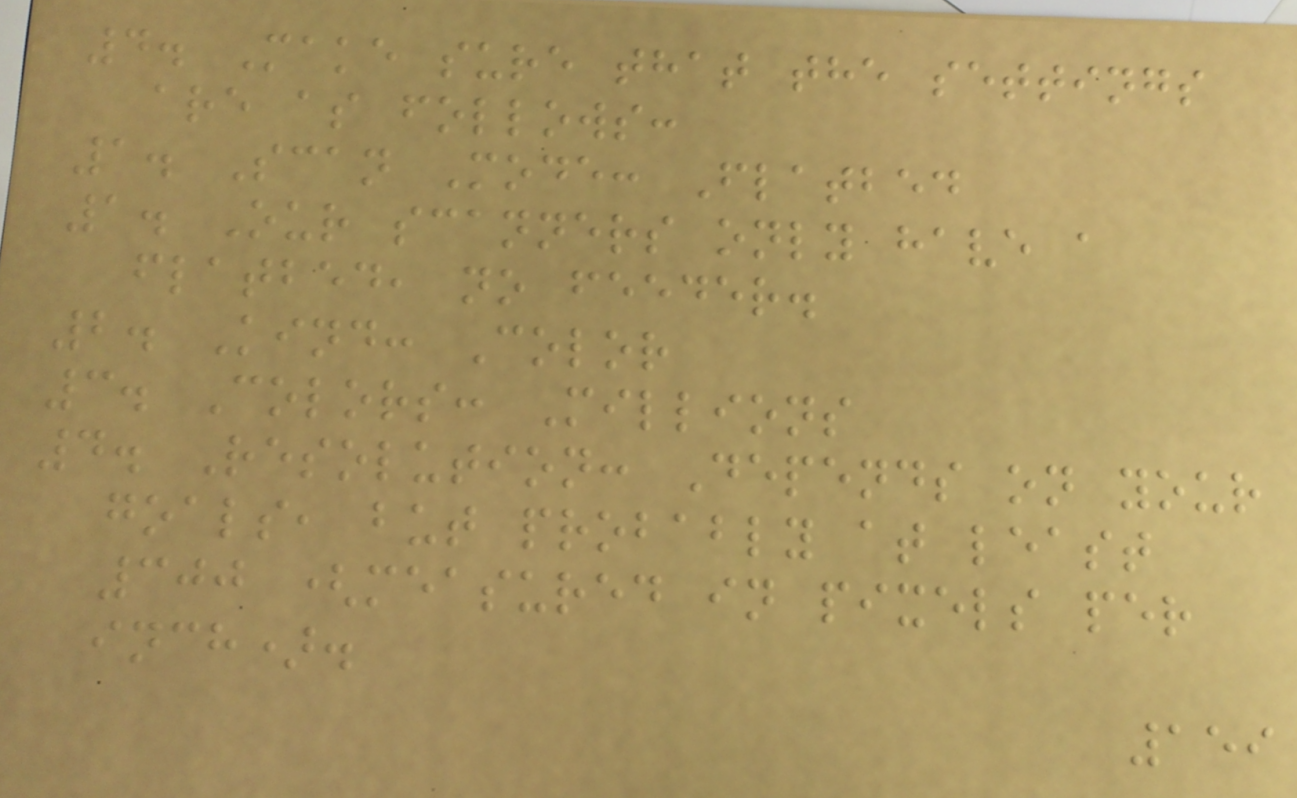4. Make sure that the settings
are as follows:
1. Scan Mode: Flatbed
1. Our scanners only have a
flatbed, no feeder.
2. Kind: Color
3. Colors: Millions
4. Resolution: Depends on your
goals, but probably at least
300 (measured in pixels per
inch).
159
